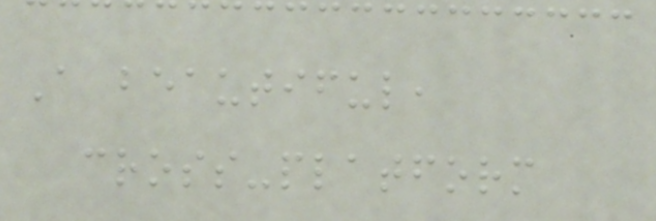A beautiful,
cross-platform
